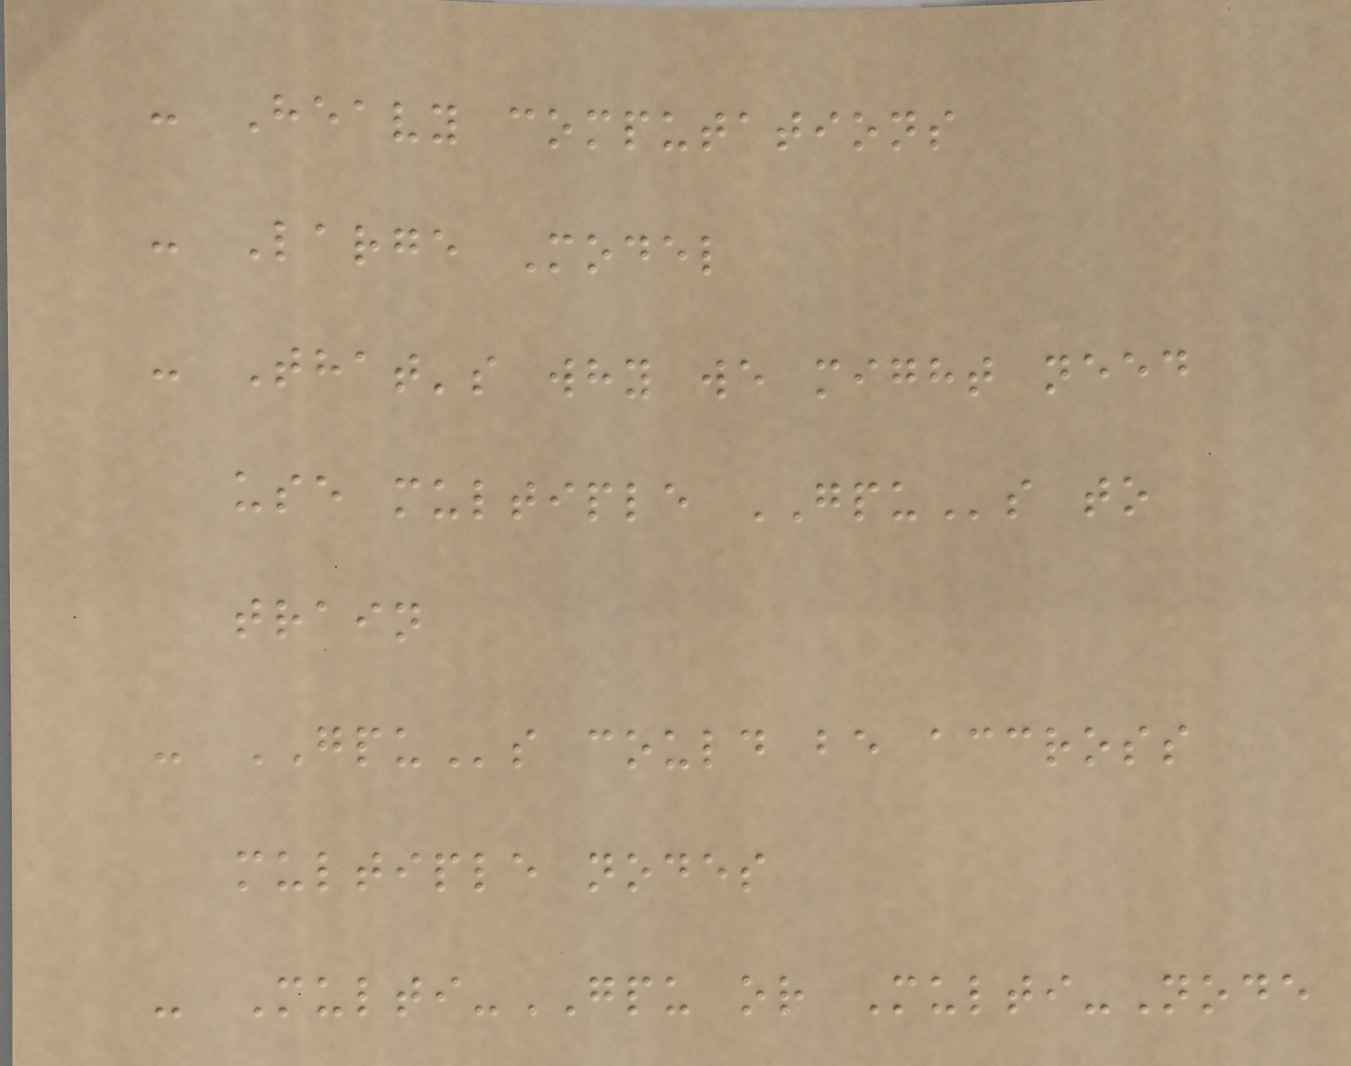- Heavy computations
- Large Model
- That's why we might need
use multiple GPUs to
train
- GPUs could be accross
multiple nodes
- Multi-GPU or Multi-Node
